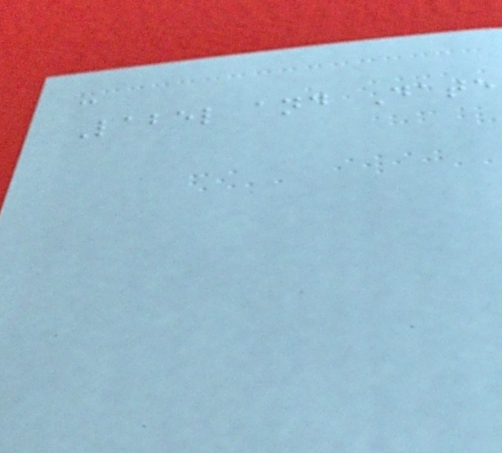-
Label and Date
